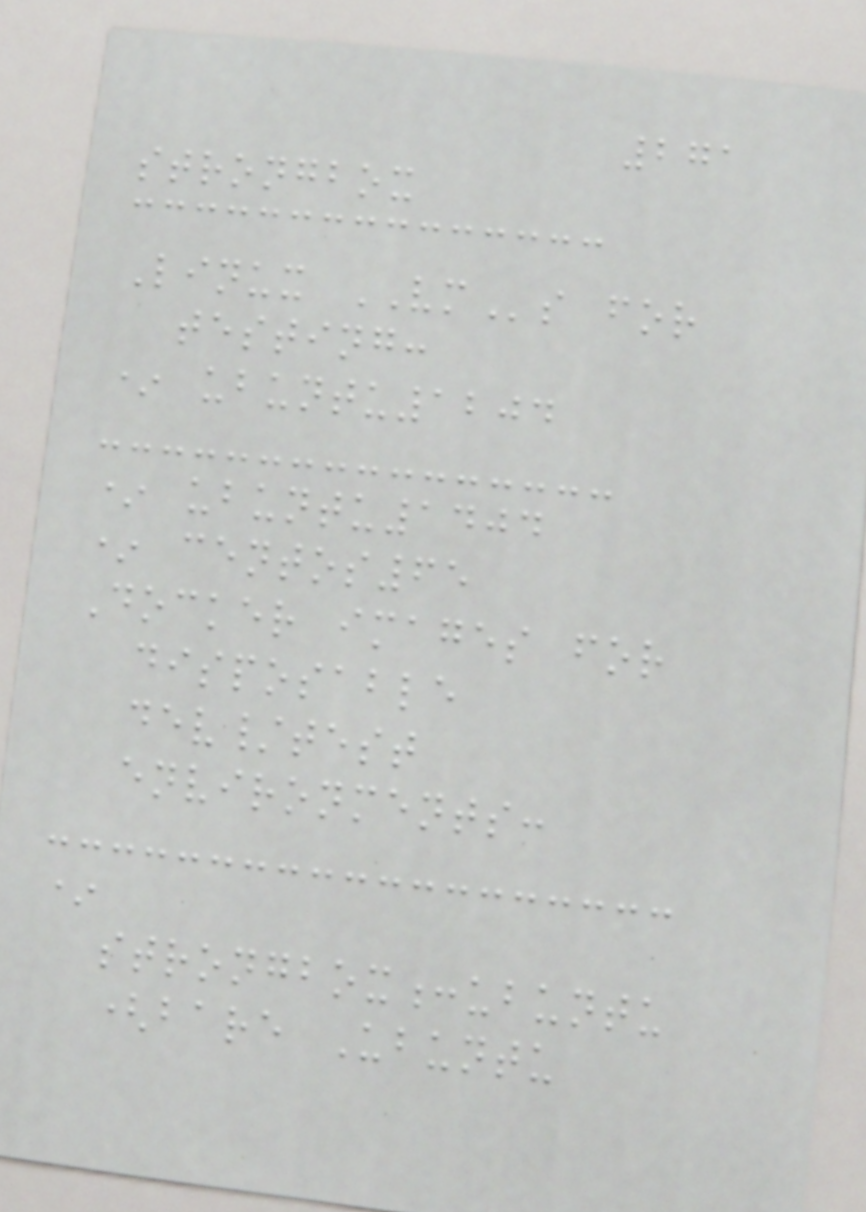271
strongbox
Linux VMs for
testing:
* ubuntu1204
* ubuntu1404
* centos65
Docker images for
disposable
dev/test
environments:
*
strongbox:ubuntu
(bare Ubuntu
